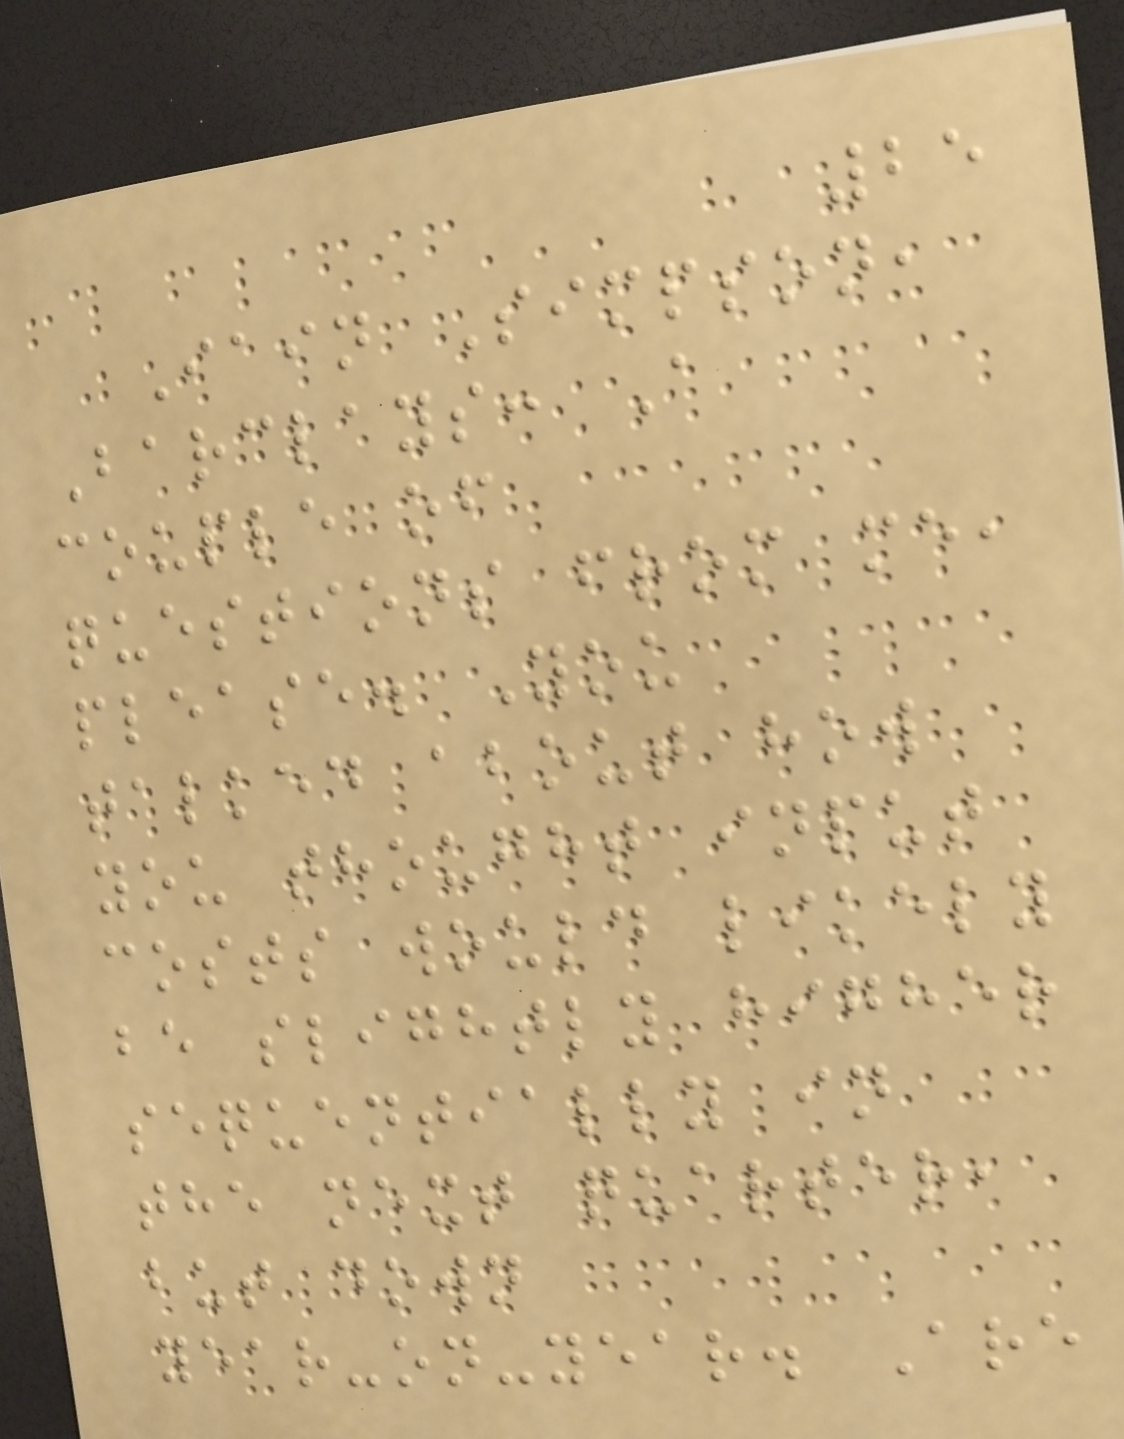25
Iain Simpson,
Barclays: A
couple of
questions from me,
please. You
talked about how
you thought input
costs would likely
be slightly higher
sequentially in
the next quarter,
but down
year-on-year. Are
